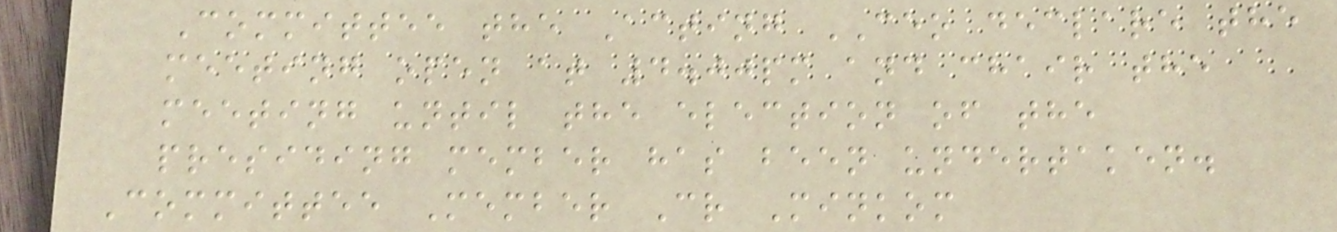Committee the Acting CEO declare the
meeting open at 4.00pm and chair the
meeting until the election of the
presiding member has been undertaken.
Committee Member Cr Minkom
